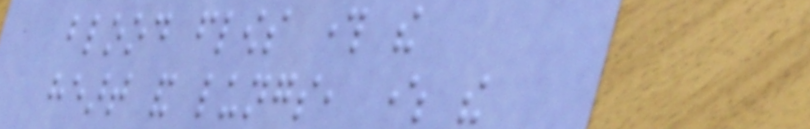blood flows through the
heart and lungs, where the
